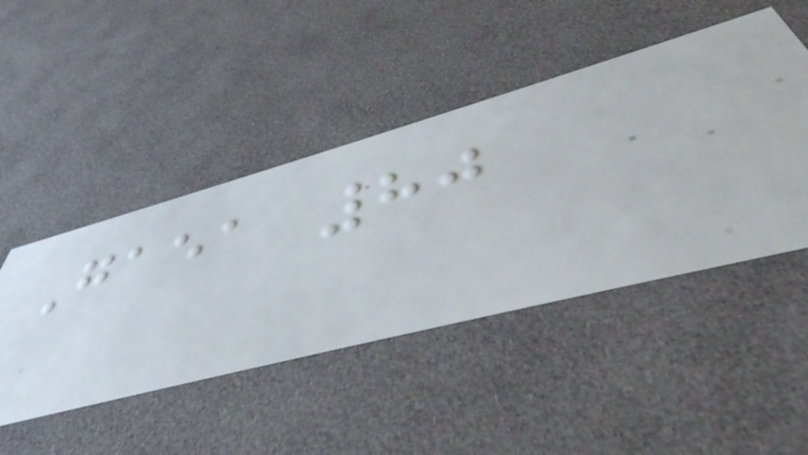Gaea 80
